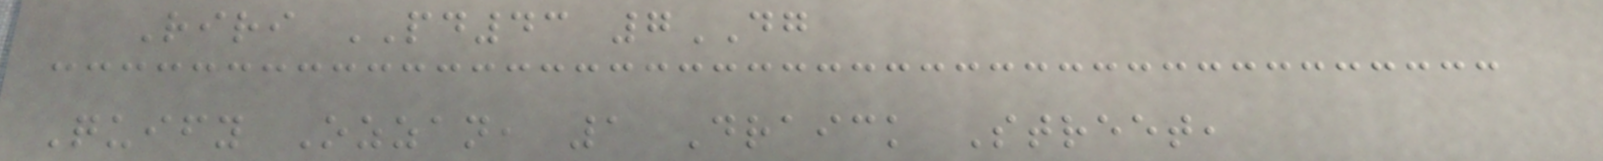Riri PD43 7DG
Quify Ozzan, 1 Draick Street,
